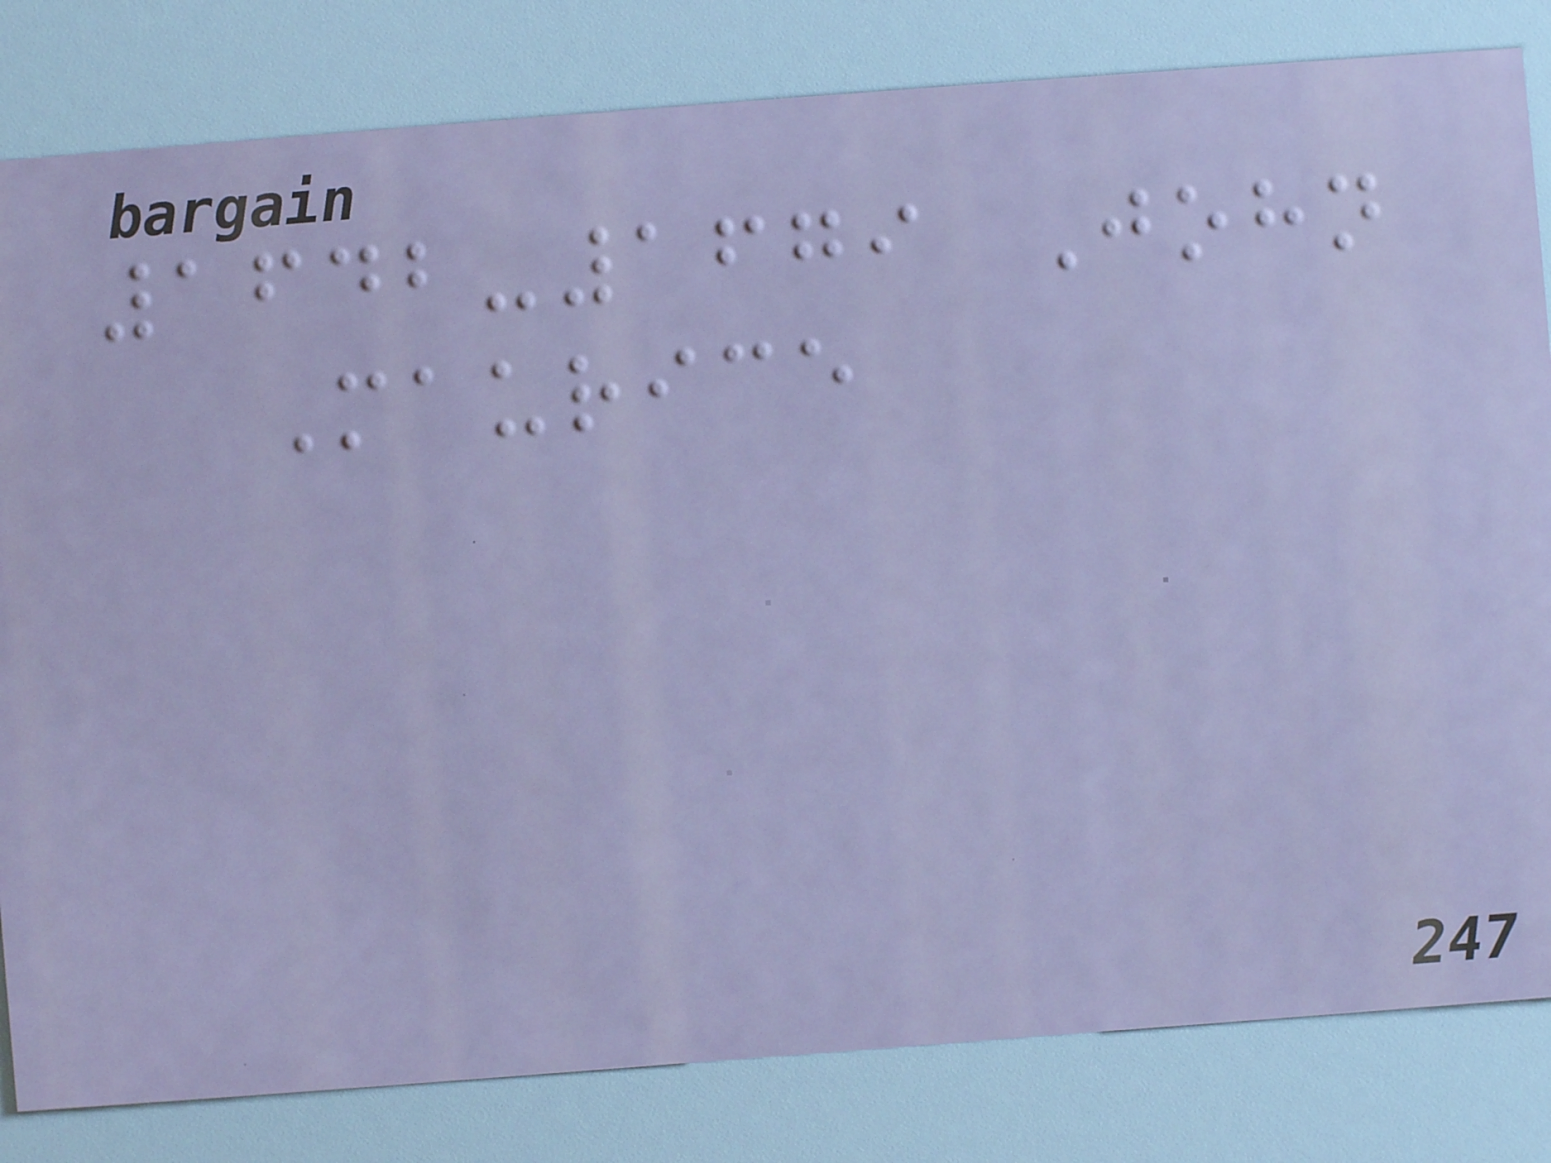1642-1679 John
Maurice
